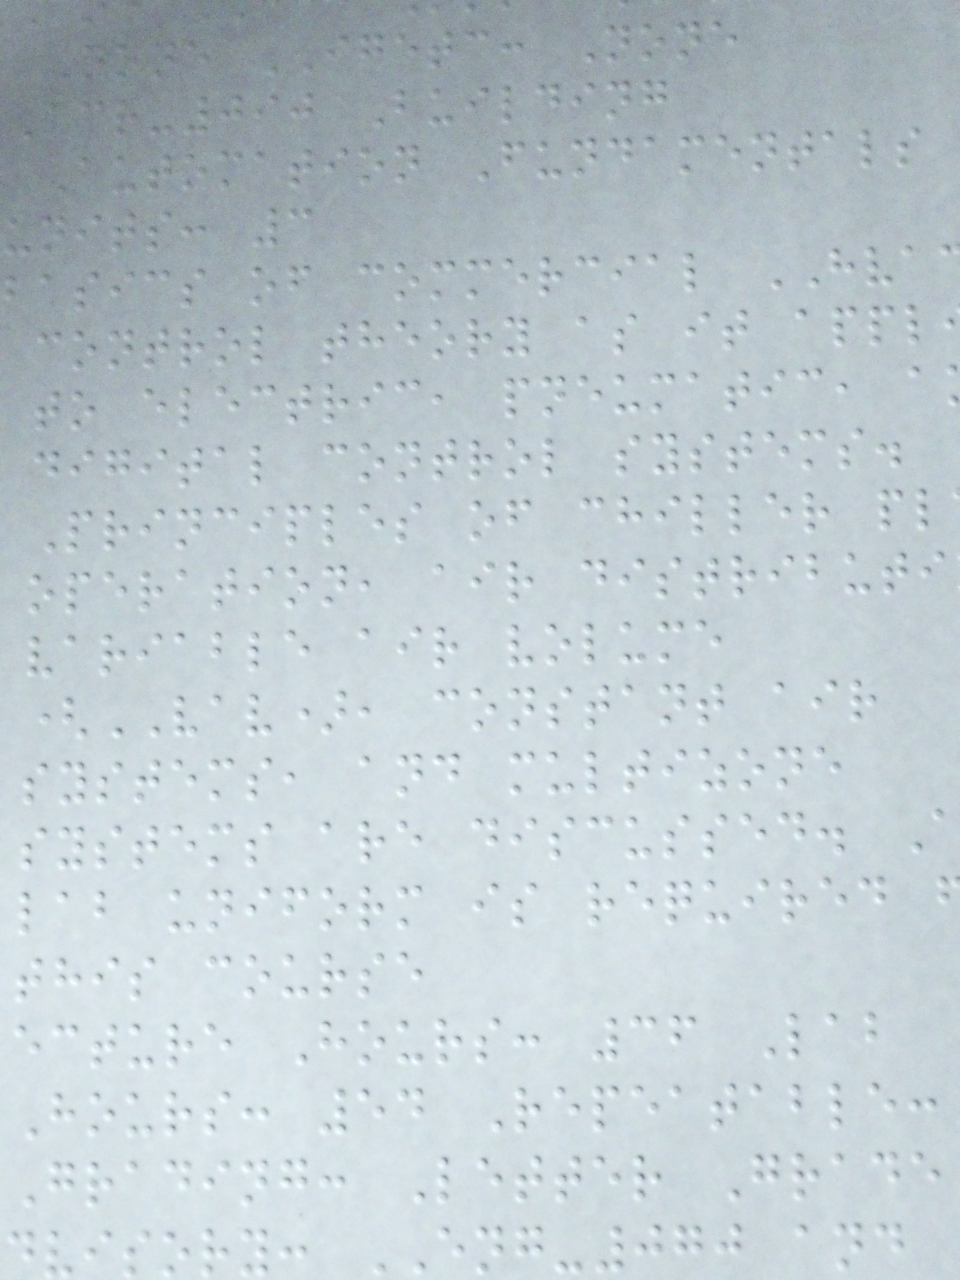None IGETC: None
acr-090 Building
Automation Fundamentals
units: 3
basics of commercial HVA
control theory as it appl
to electric, pneumatic, a
digital control systems.
Principles of chiller pl
operation, air distributi
variable air volume
(VAV), constant air
systems, and multizone
systems are discussed.
lab uniform is required
this course
ecture Hours: 36 Lab
Hours: 54 Repeatable:
Grading: Letter Grade
dvisory: ENG-070 and
